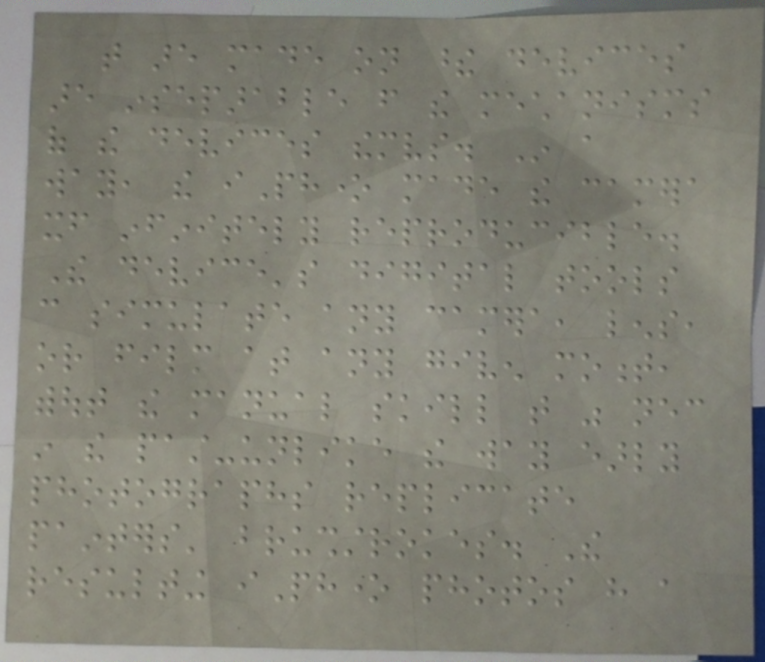that are made on these devices
are inseparable from the mechanisms
of the devices themselves. In a
way, the iPhone made the camera
itself infinitely reproducible.
The device's digital tools
can simulate any camera, lens,
or film at any given moment,
without the manual skill that was necessary
in the past-unlike the way early
photographs replicate
painters' brushstrokes. The
resulting iPhone photos have a
